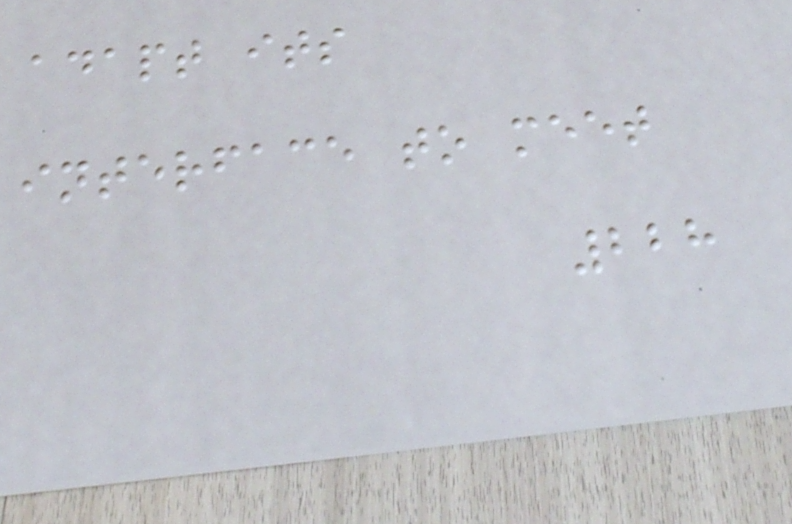adapt its
interface to meet
228
